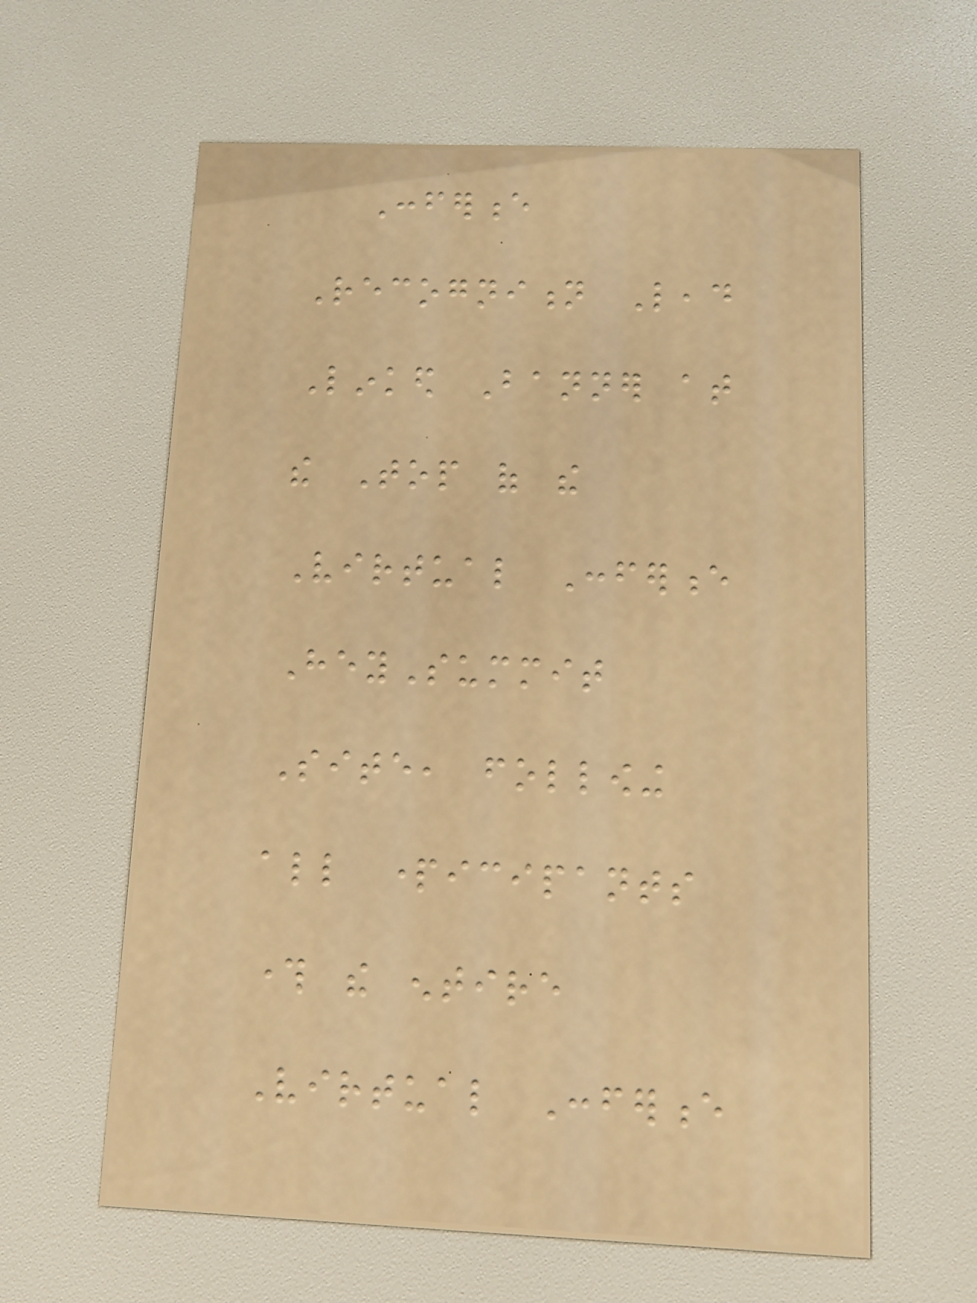Conference
Recognition Lead
Linked Banner at
the Top of the
Virtual Conference
HeySummit
Site, following
all participants
through the entire
Virtual Conference
